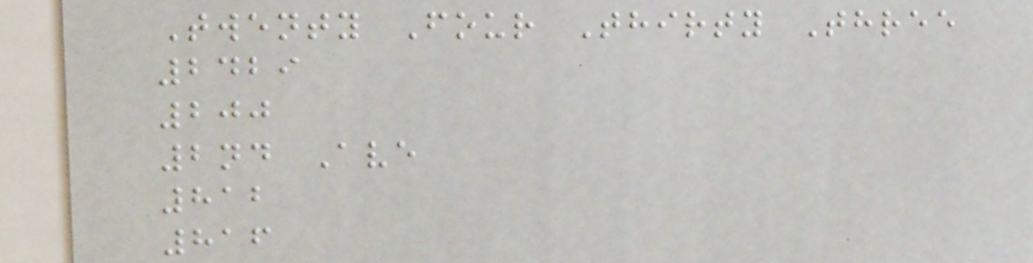Twenty Four Thirty Three
2429
200
2nd Ave
812
816
